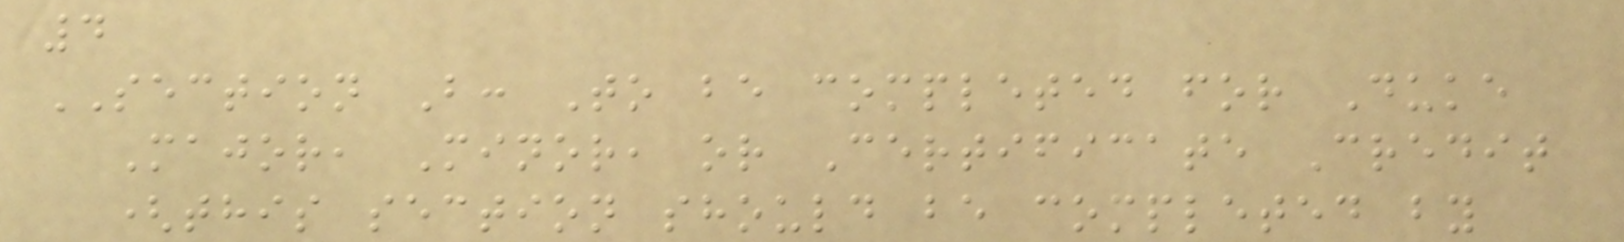4
SECTION B: To be completed for Duke
Major, Minor, or Certificate Credit
(this section should be completed by
